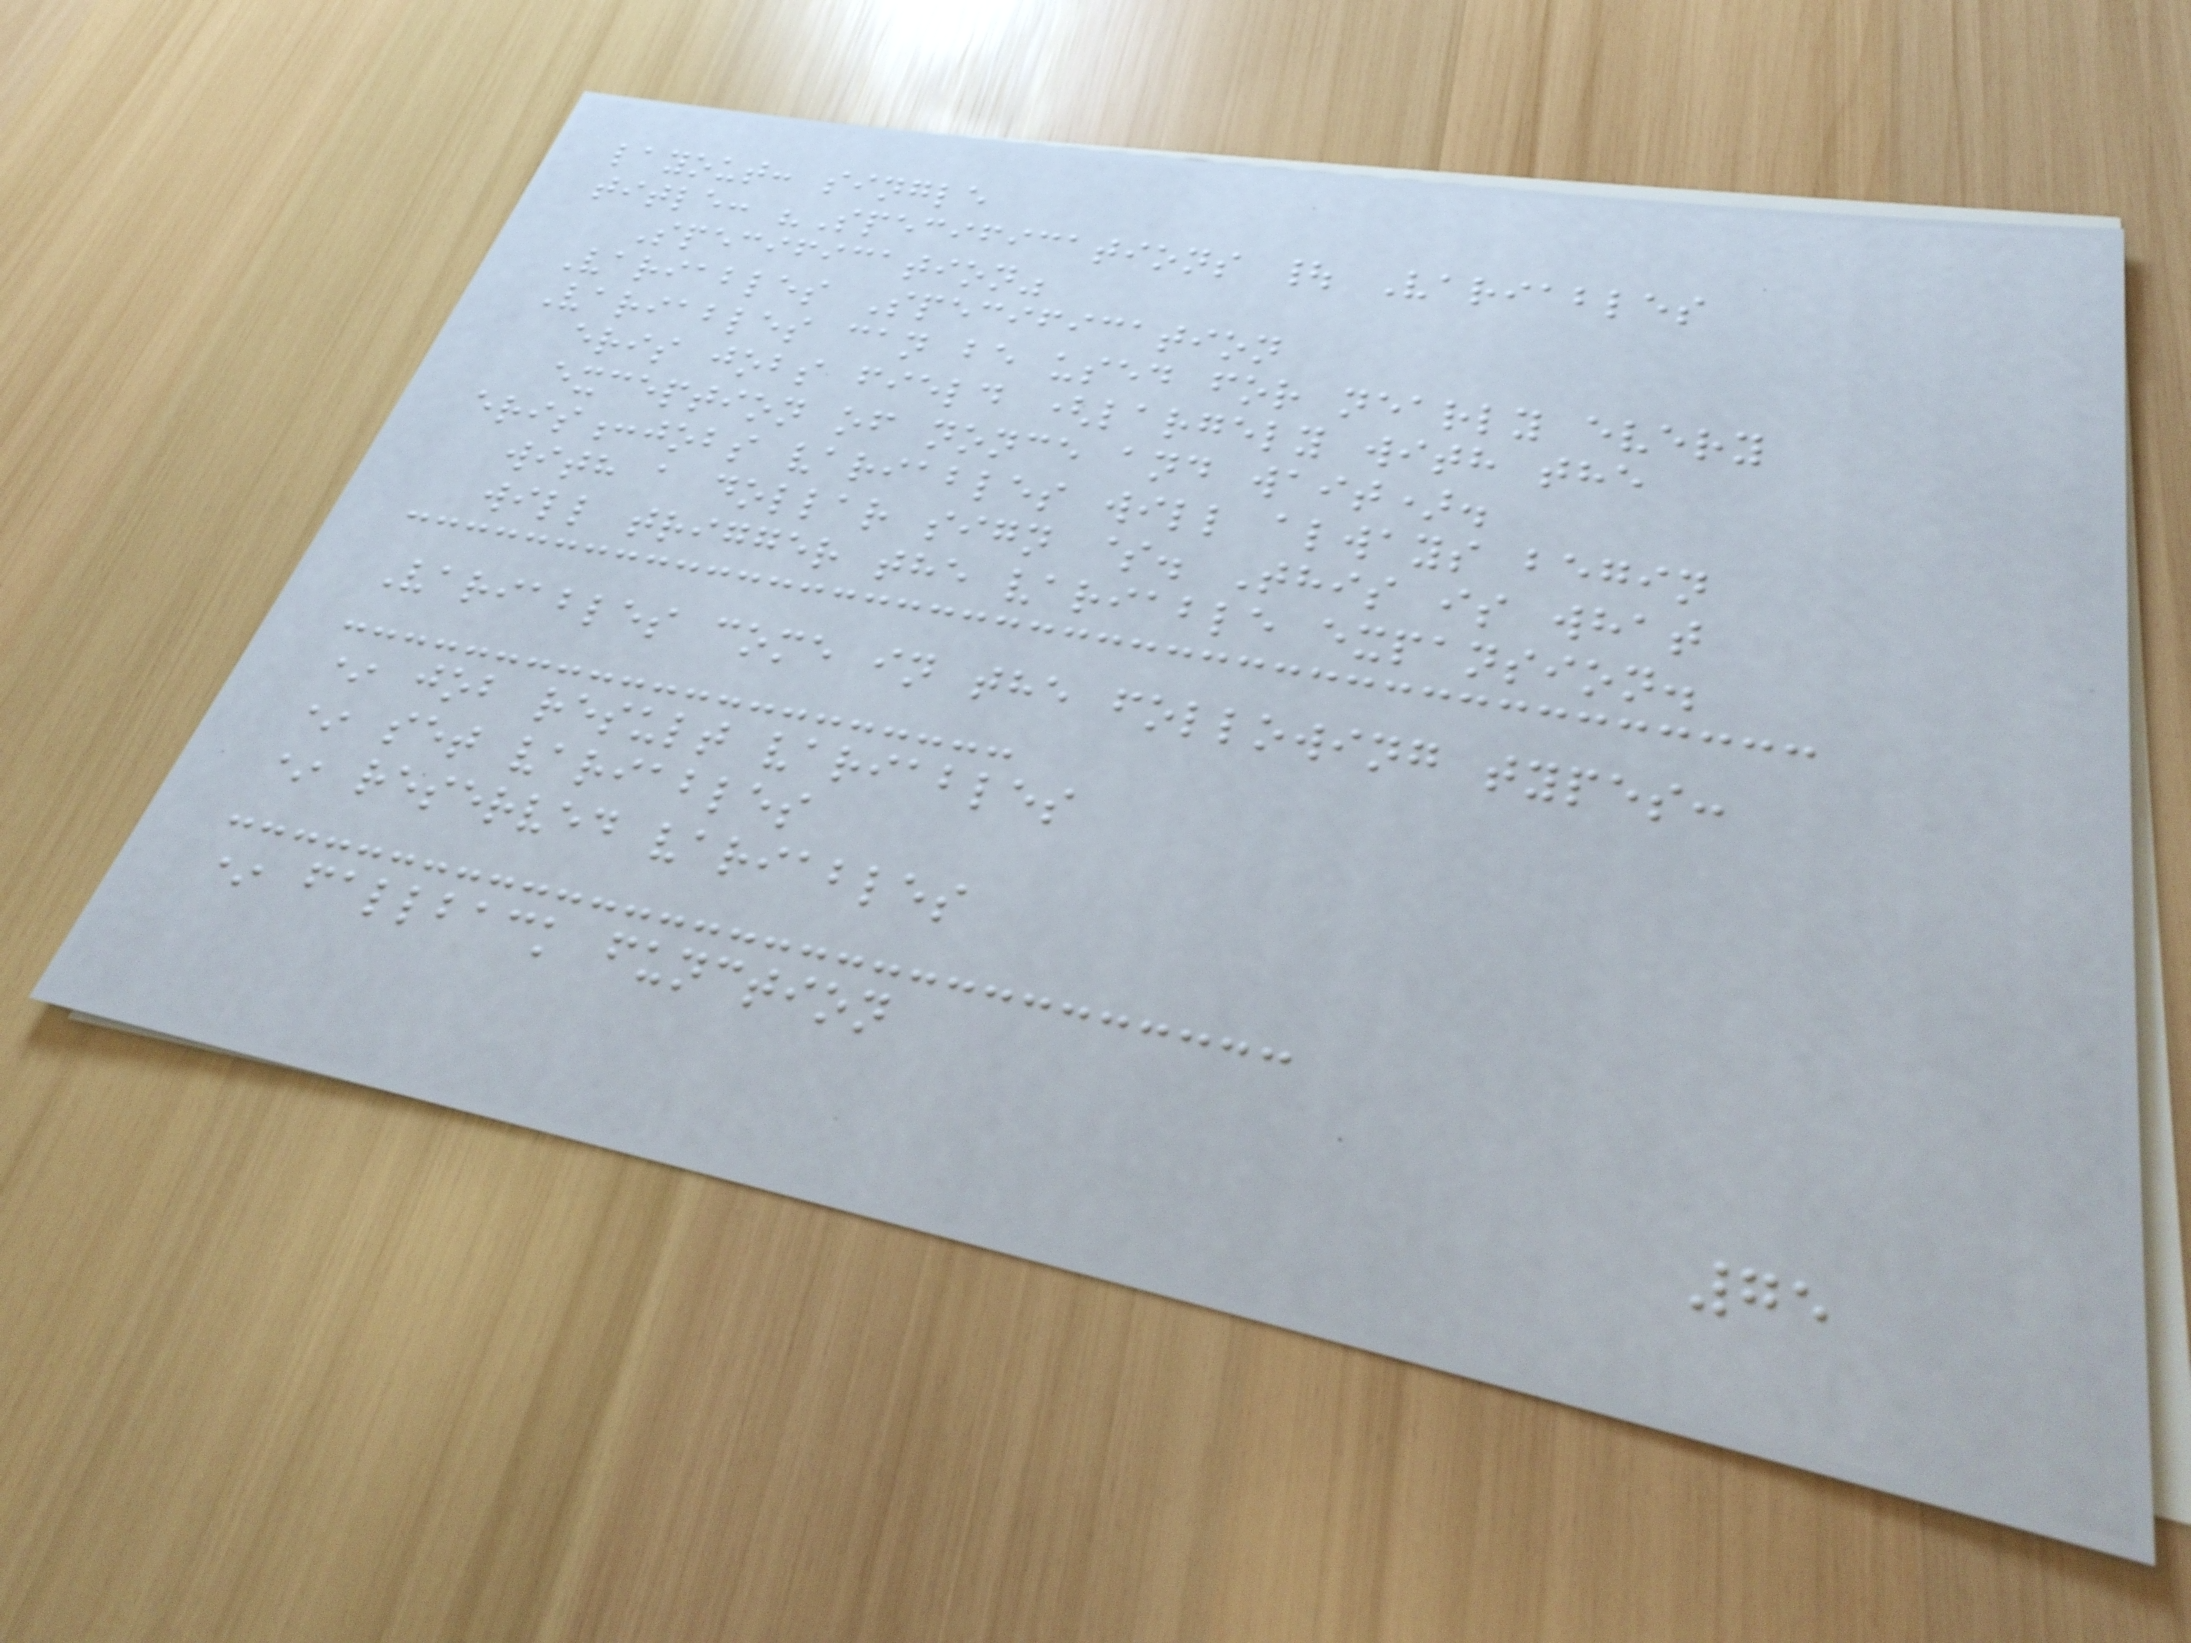layout: single
title: "Specifications | Variables
Specification"
Variables Specification
Variables can be used for nearly every
eris jobs field (largely with the
exception of nonce and wait).
eris:jobs variables will always begin
with a dollar sign $. This is what
will trigger the variable expansion.
Variables come in the following types:
* job result variables
* set variables
* reserved variables
* fallback function
75
